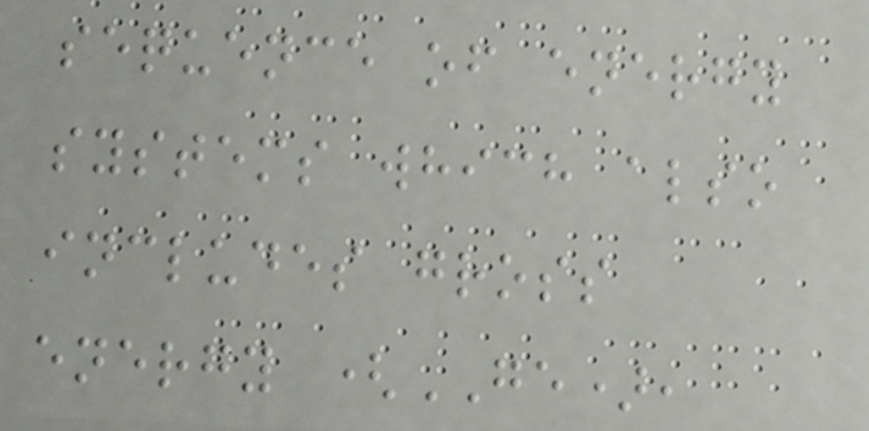sequence of energy
systems which also
includes gross
energy (GE),
